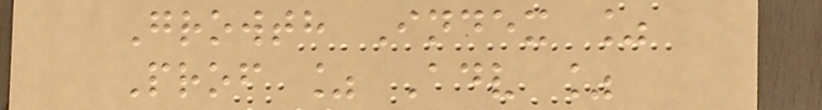Growth Index %
Prof % Adv %
